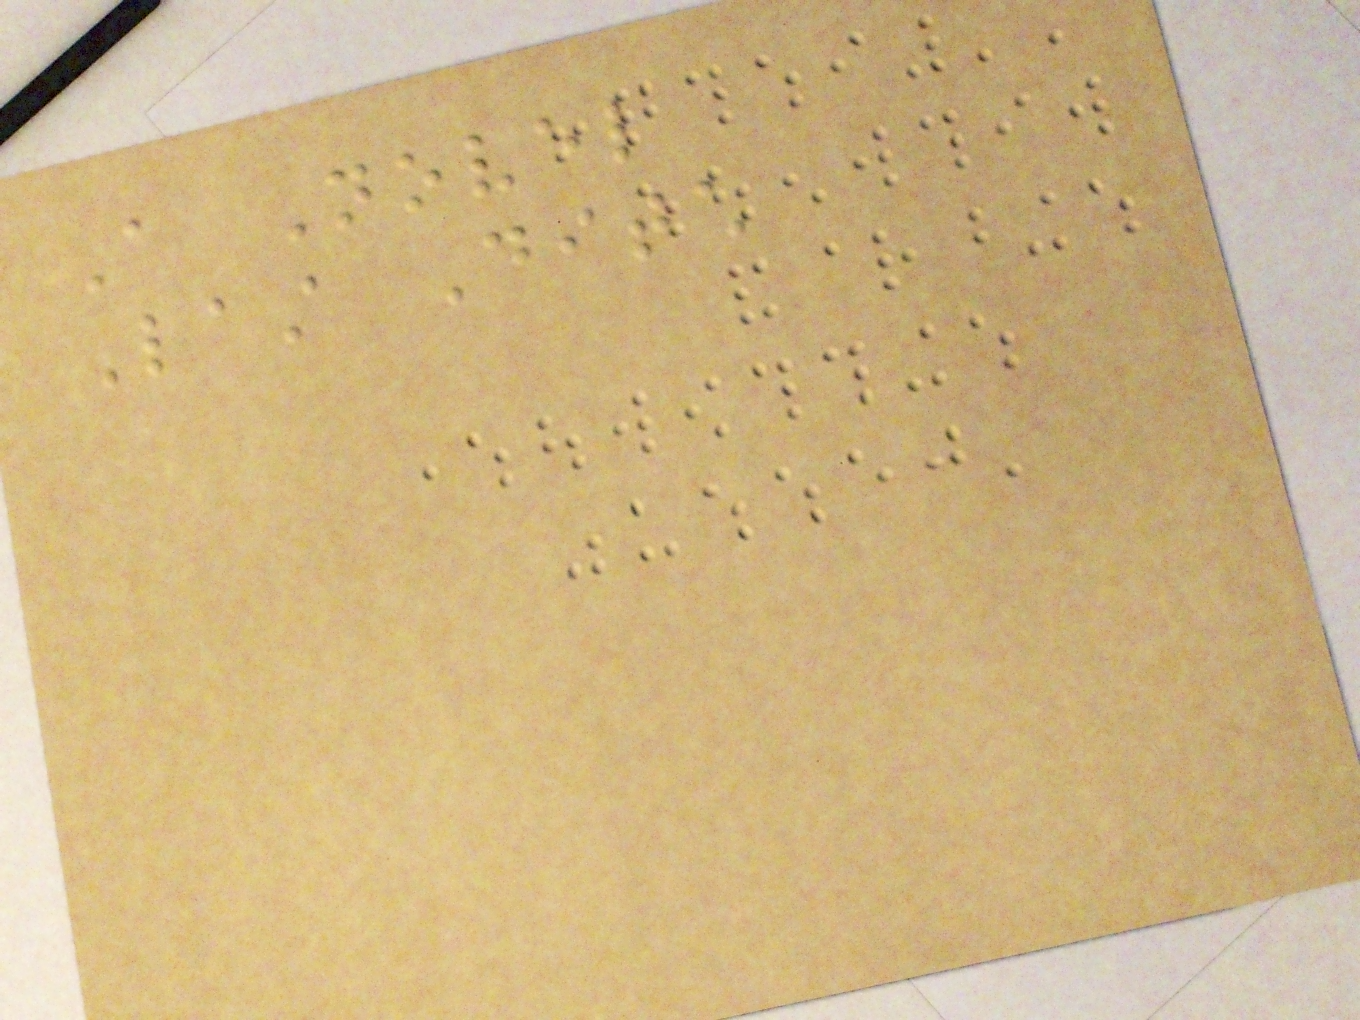A Novel
Last Ditch
